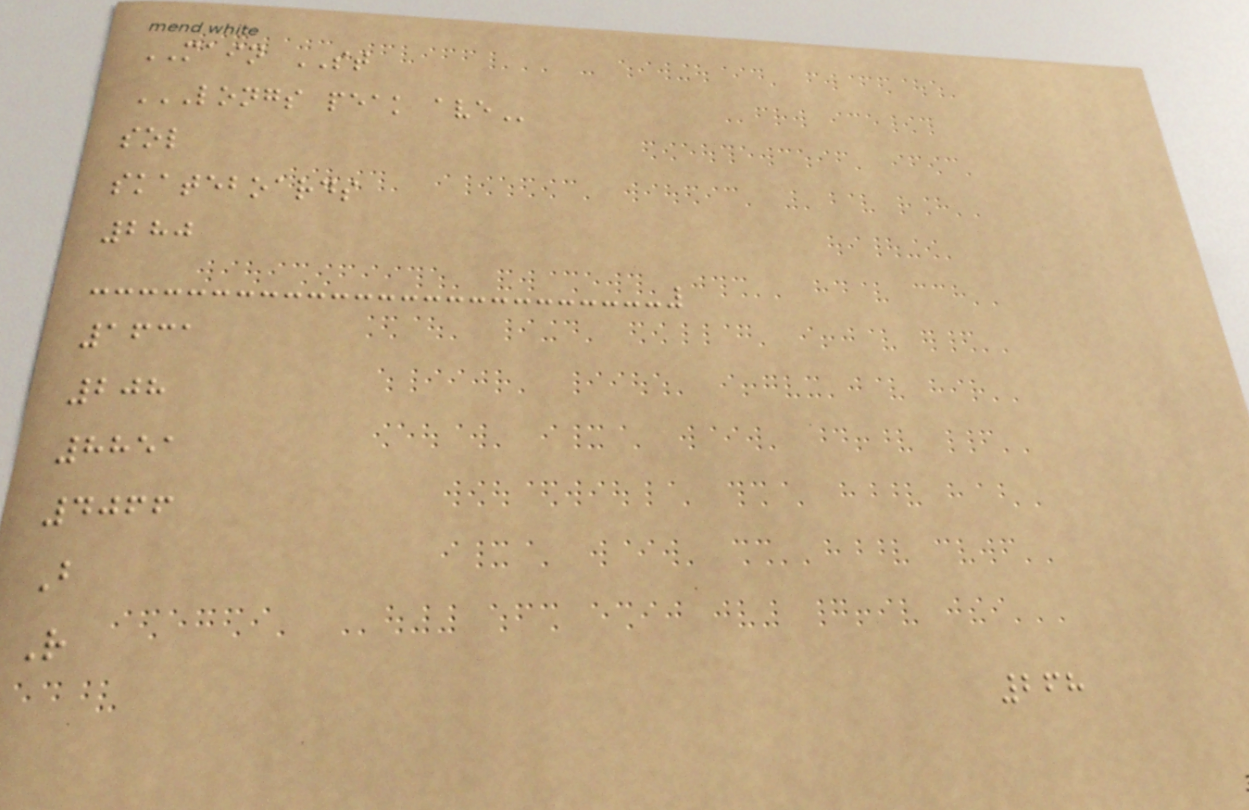MAIN ST
LONGS PEAK AVE
sol
skateboards
280
1631
208
8851
4066
B
R
268
